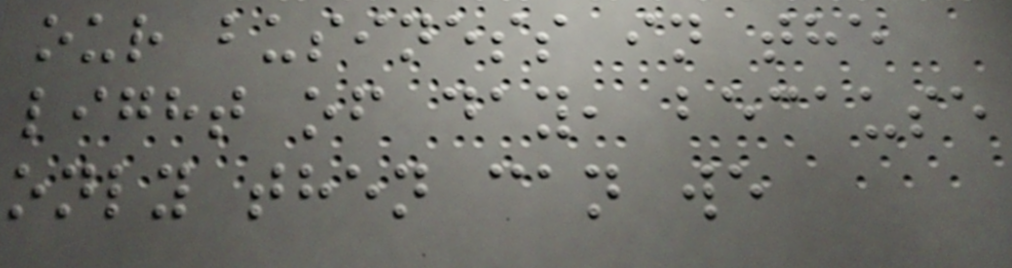our business in the
light of day, because
only then can we
